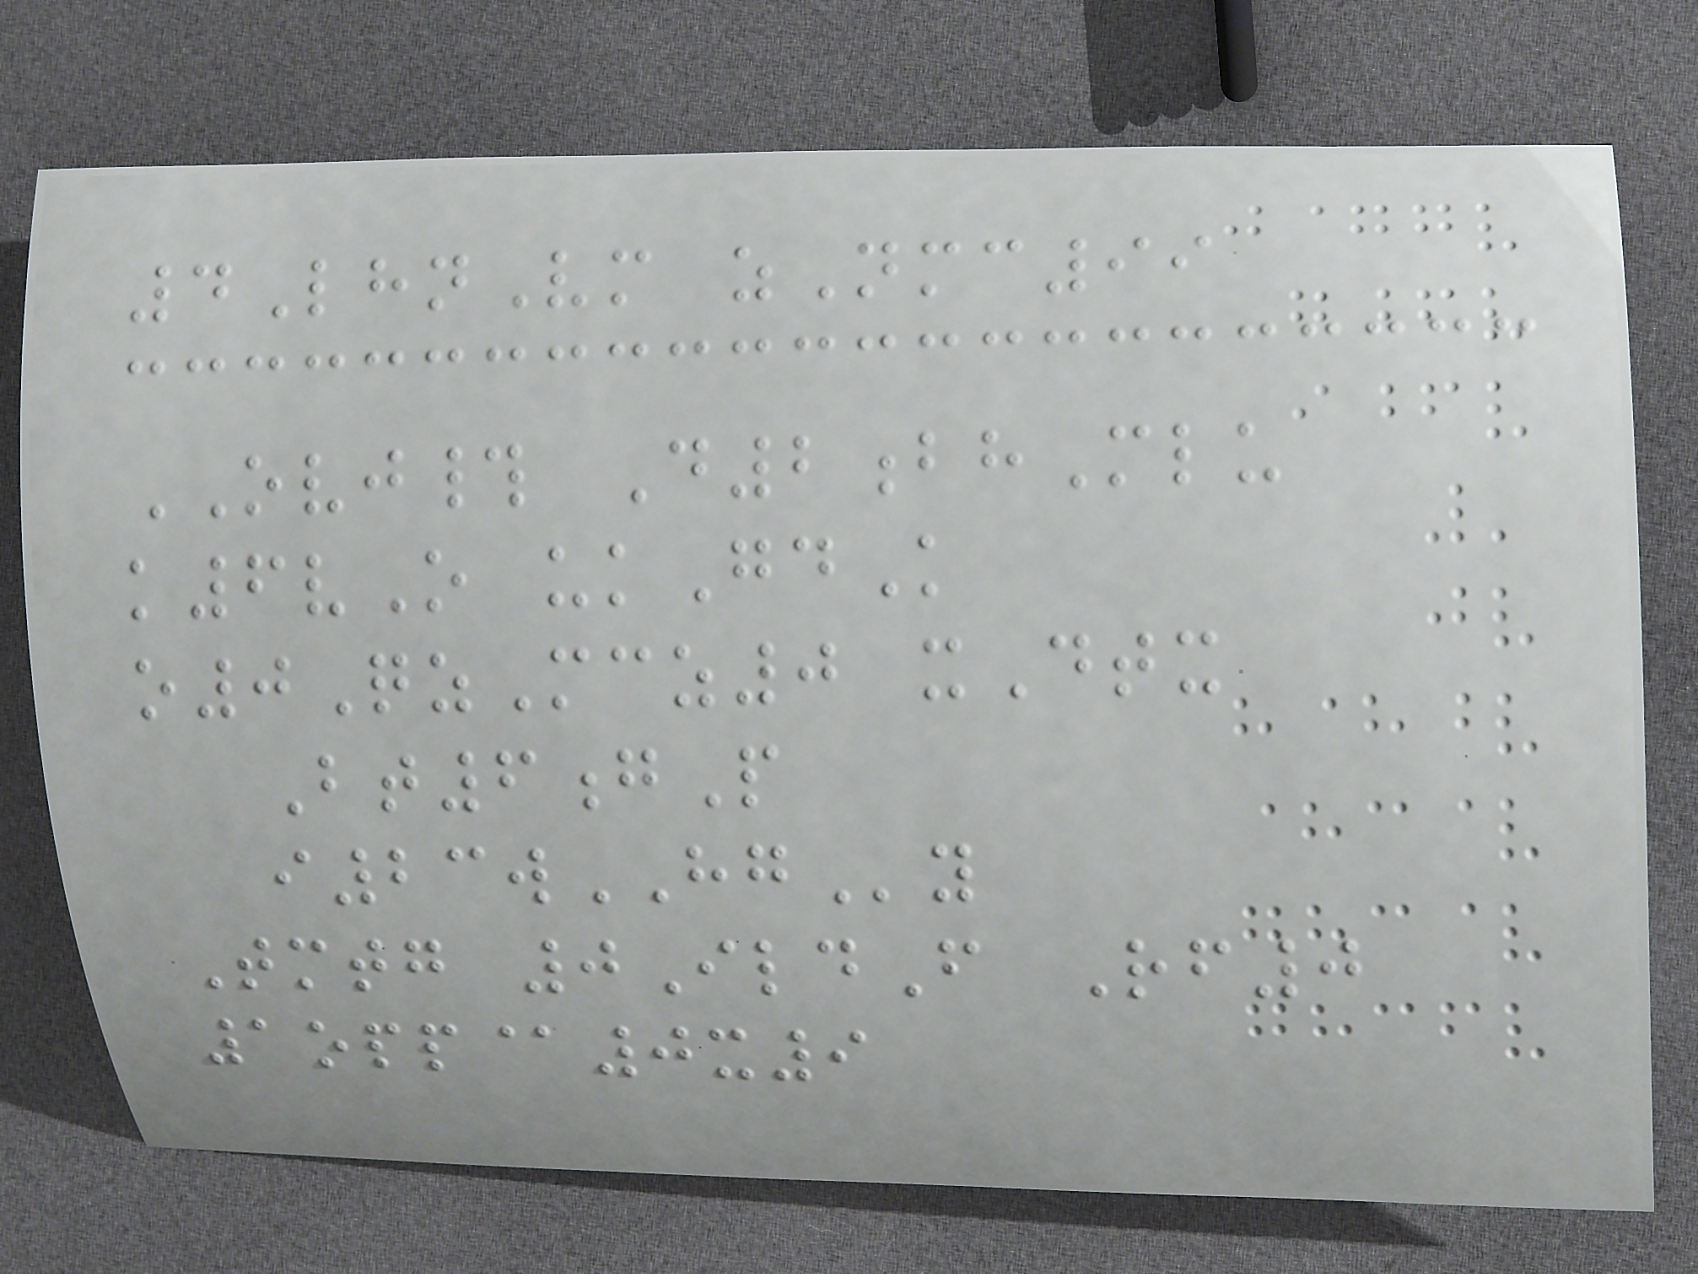4LhnVm zNmc99
OVJ# D2bhMlu
k6vO ukGdK
o0QzMcz0 xDtx
Bt6gP
i23wHGy
Tmtg 0IldF Rf0
1opp@0x9
